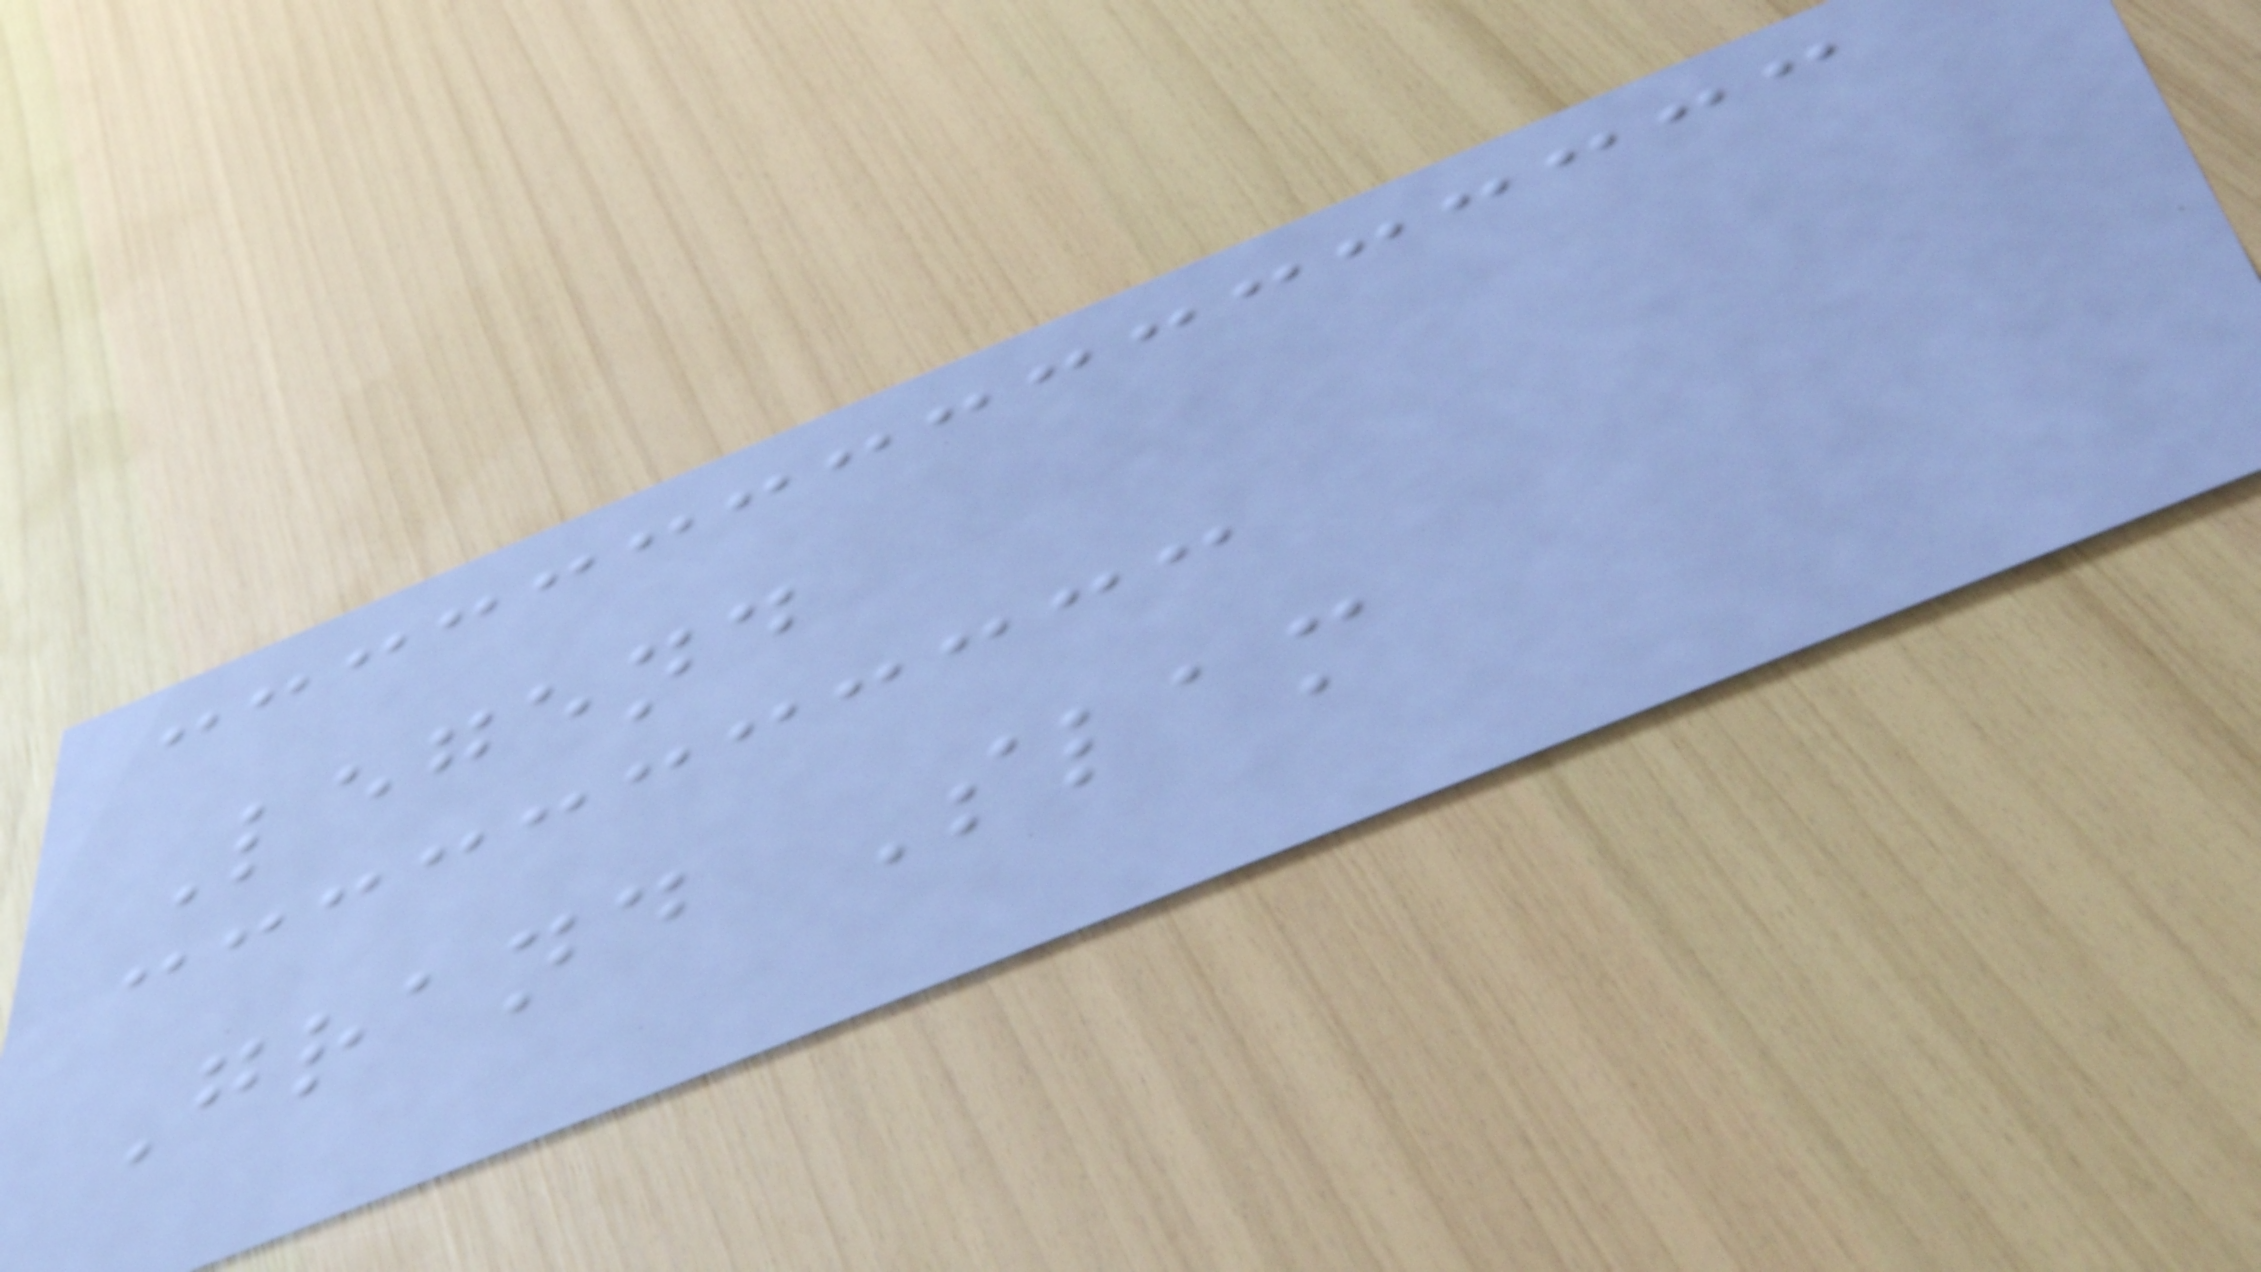Legend
Grand Slam
